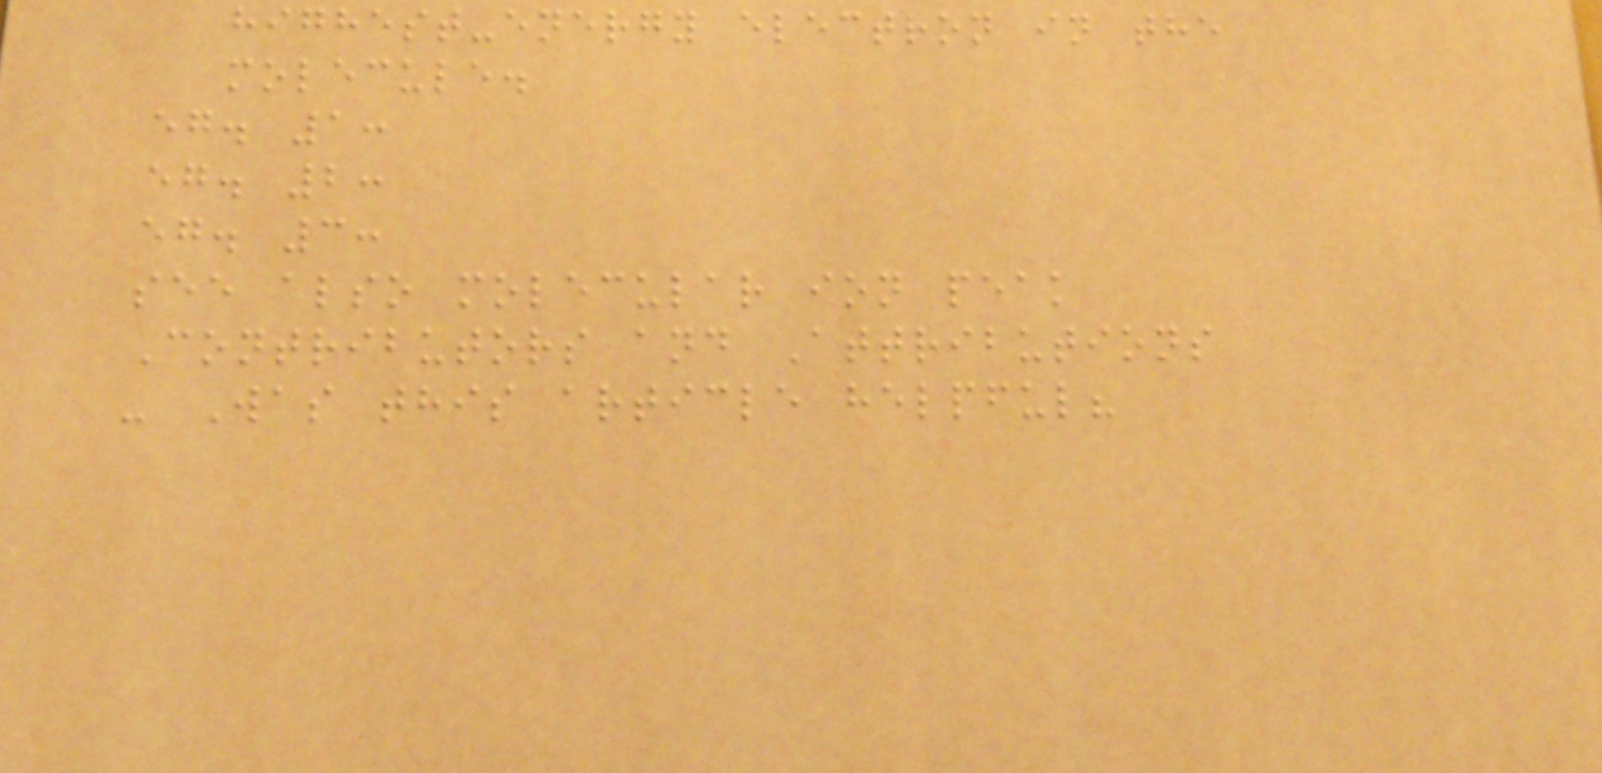highest-energy electron in the
molecule.
eg. 1:
eg. 2:
eg. 3:
see also molecular ion peak
Contributors and Attributions
- Was this article helpful?
